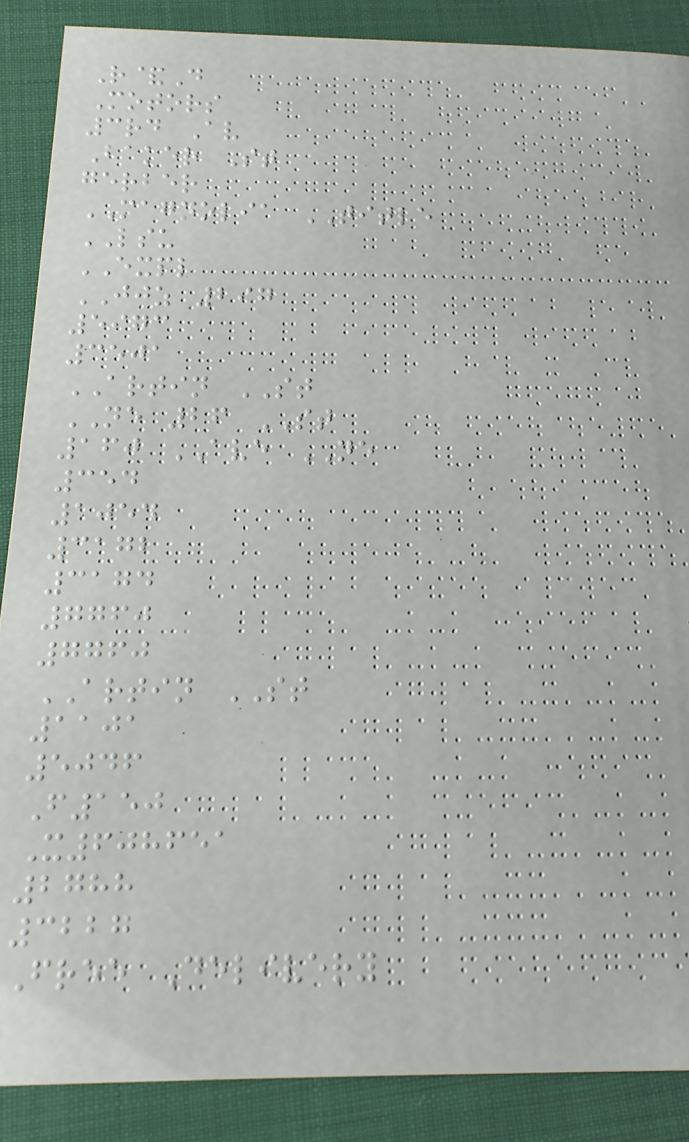R&D
Motors
3rd Av
Baker St
gerber
MAGNOLIA TITLE
LSU
EXPL
JJZ 297
5973
3501
ARTIN ST
NE 26 ST
160 AVE NE
354
1054
3172
3174
7760
7760
ARTIN ST
1101
5046
F150
X608651
2788
3227
Free Delivery
